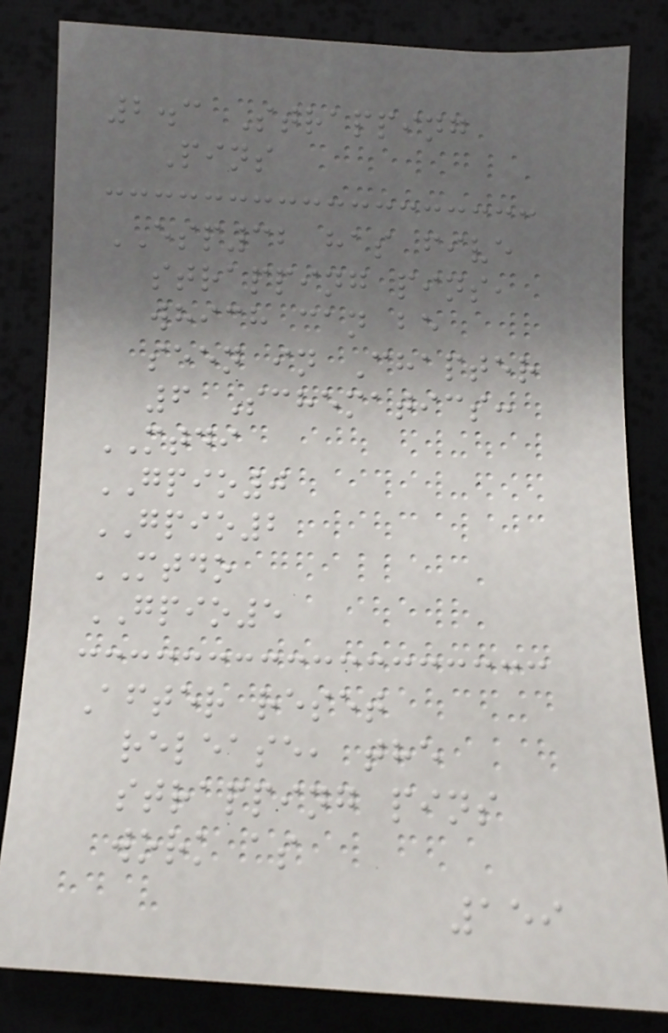2.3 Strapping
Pins
ESP32 has five
strapping pins,
which can be
seen in Chapter
6 Schematics:
MTDI
GPIO0
GPIO2
MTDO
GPIO5
After reset
release, the
strapping pins
work as
159
